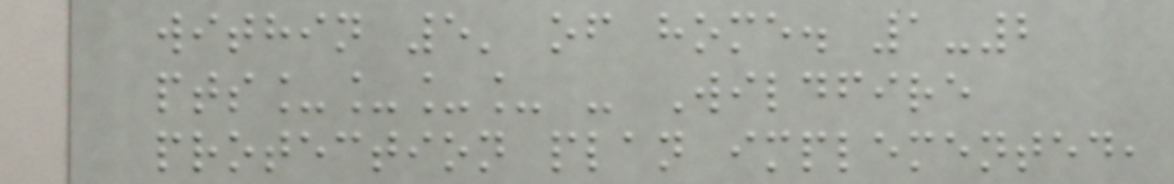within 5' of home. 1-2
pts____ - Wildfire
protection plan implemented,
